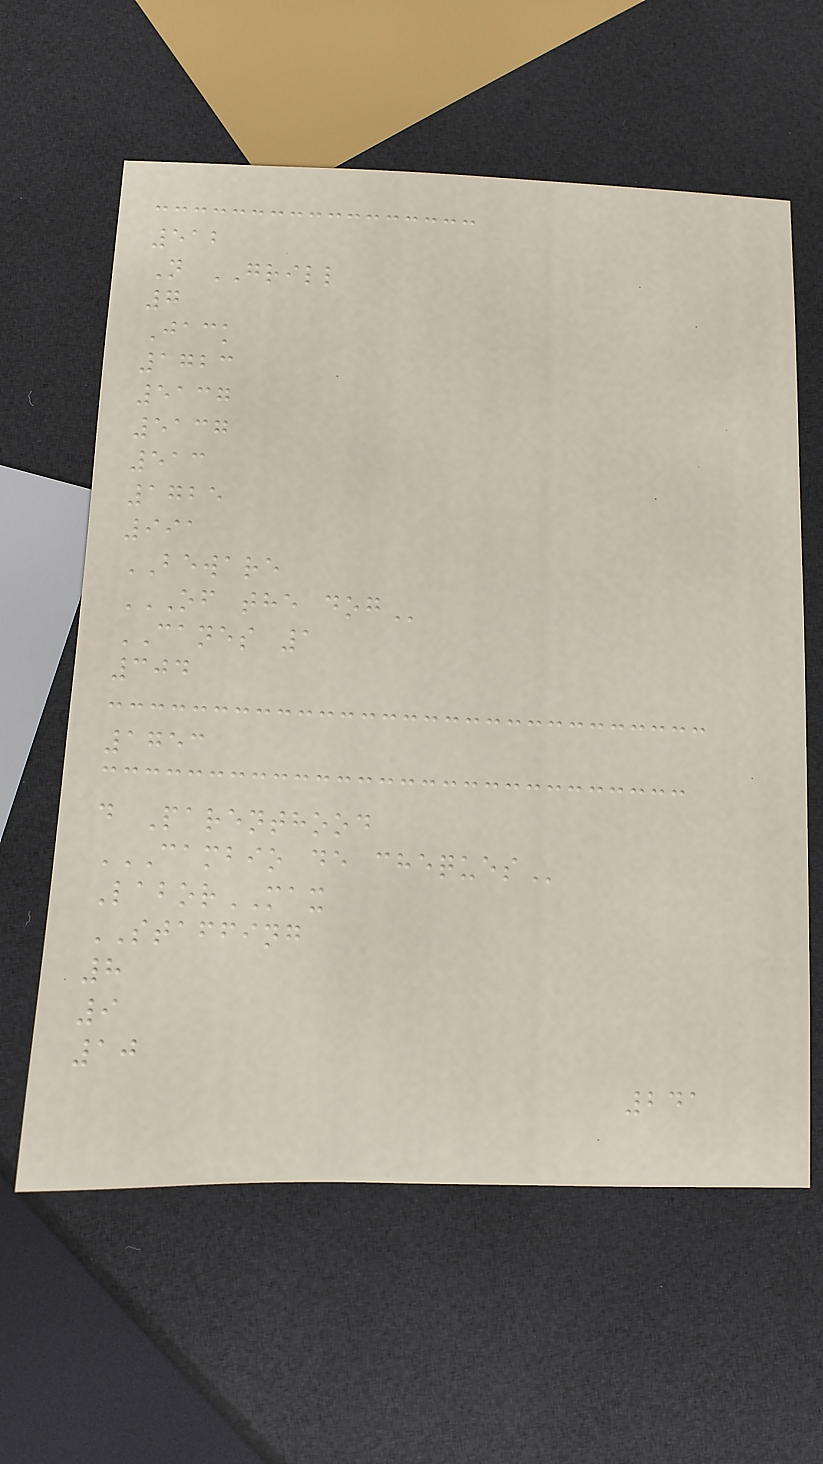512
N GRILL
7
Jack
1723
5137
5137
513
1725
991
BEWARE
OF THE DOG
CANES 1
304
1753
d Parenthood
CAMBIO DE CHEQUES
LaborMAX
STAFFING
8
9
10
241
